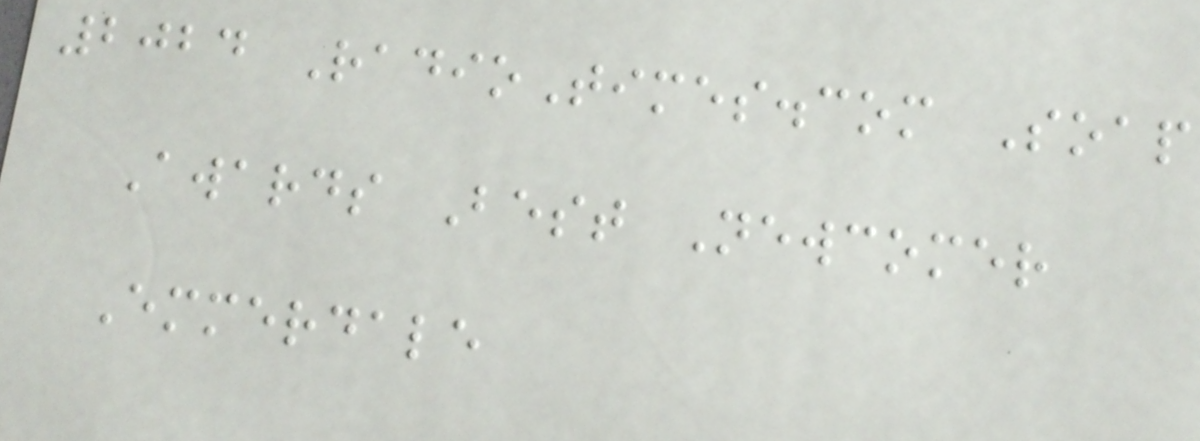2024 RadioTimes.com Soap
Awards Best Newcomer
Emmerdale
